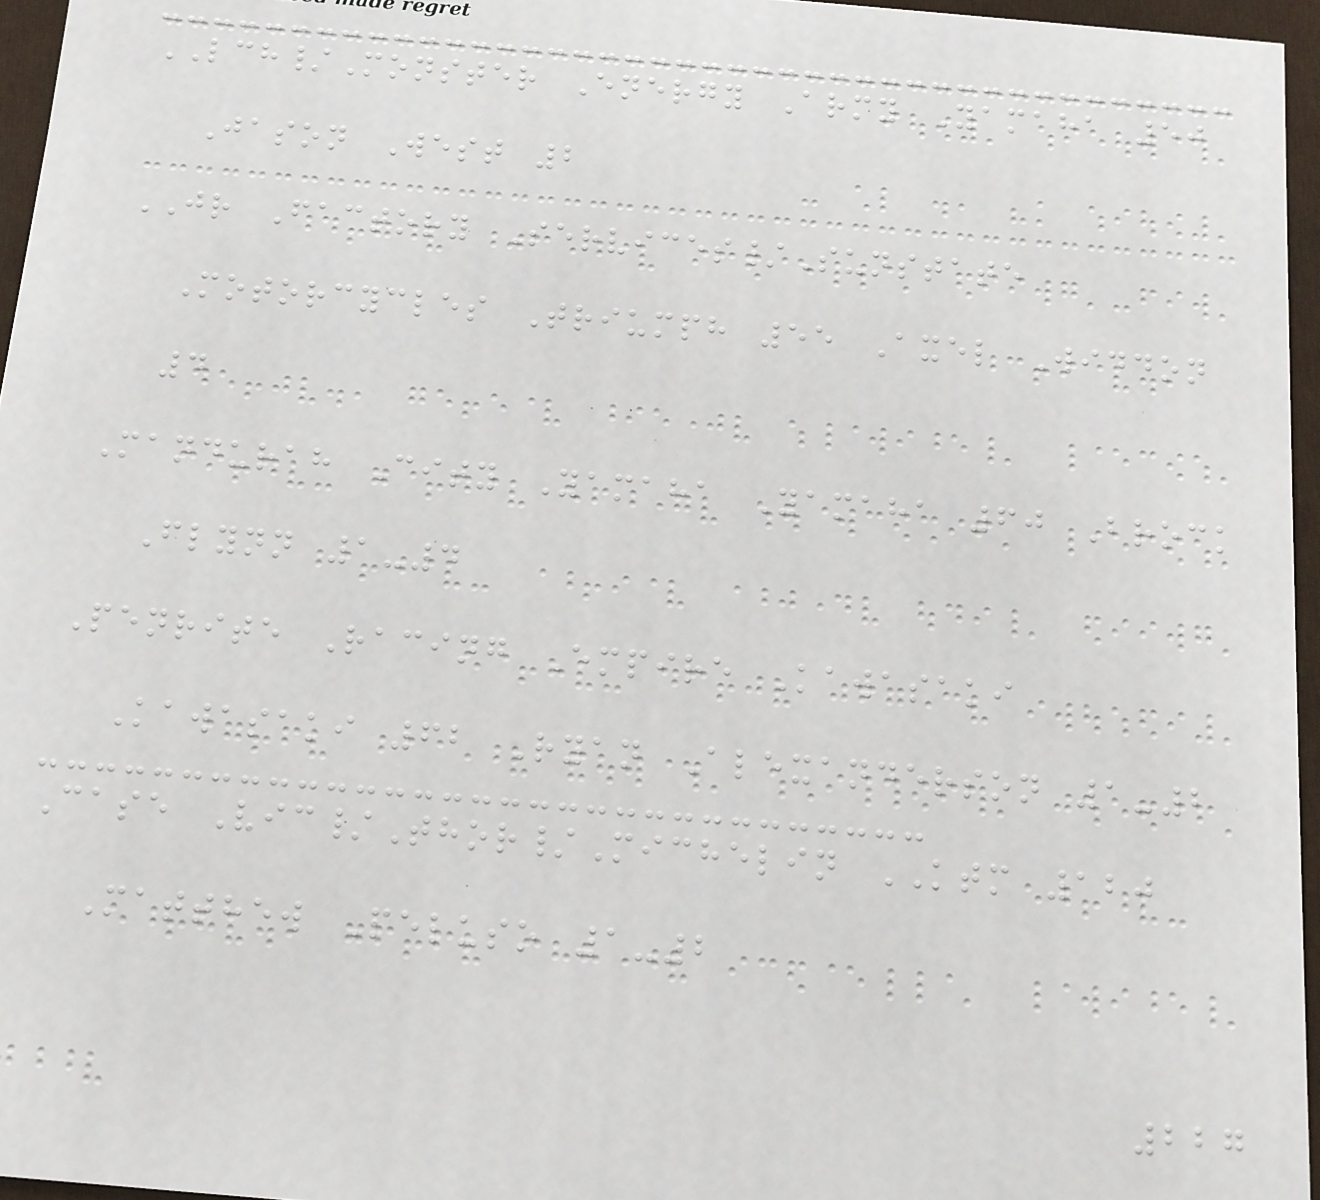LCH/Monster Energy Army Yamaha 50
Jason West 2
JR Factory Services/Sunstate
Motorcycles Triumph 55 Axel Widdon
4
Mandurah City Yamaha Yamaha 60 Brock
Flynn 1-4
Penrite Racing Empire Kawasaki
Kawasaki 62 Ryan Alexanderson 1-2
Case Vic/Thor/Michelin KTM 120
Matthew Peluso 1-2
227
